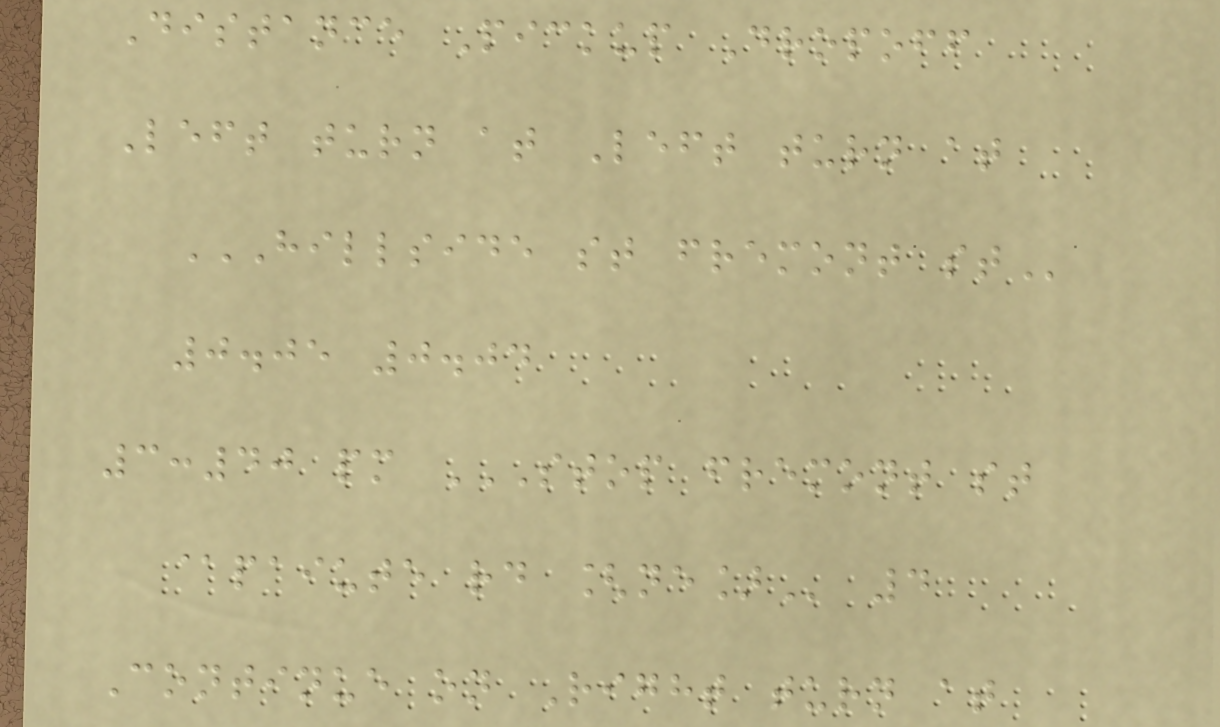Distance Pickup Dropoff
Left turn at Left turn at
HILLSIDE ST FREMONT ST
0.05 0.04
3:40 pm STOP FREMONT ST
@PAIUTE RD [NE] 4
Continue on Right turn at
